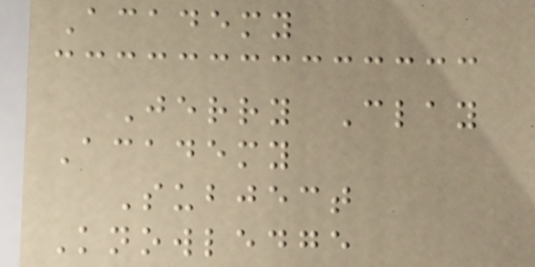Academy
Jerry Clay
Academy
Subject
Knowledge
